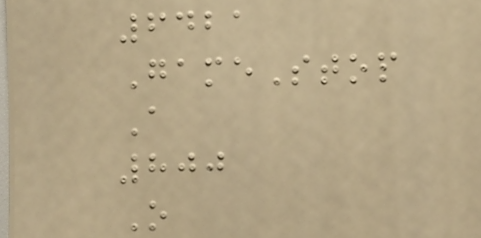6421
GameStop
A
800
O
